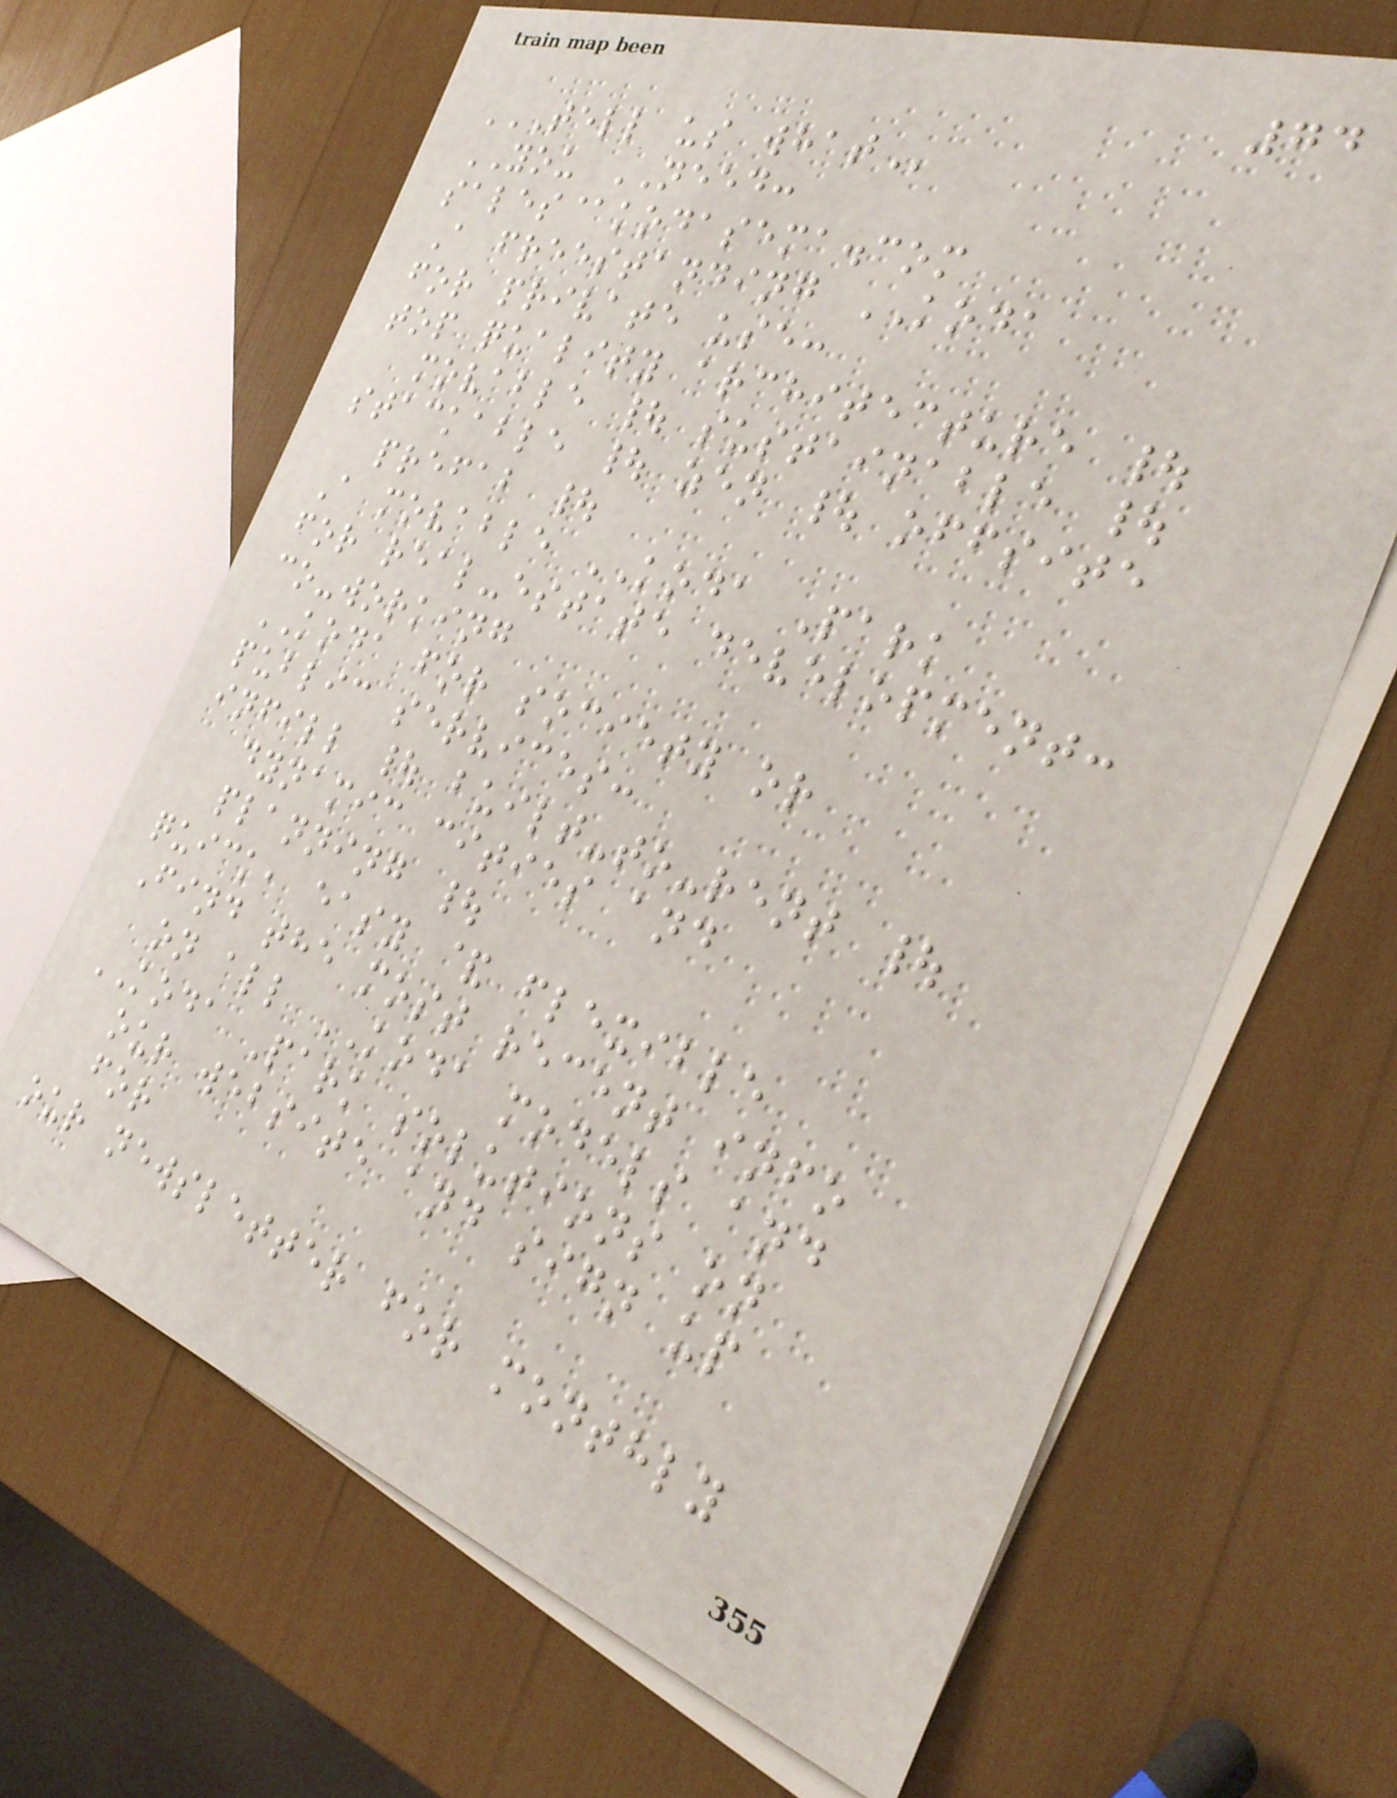74
TELL US WHAT
YOU NEED:
sales@kodasema.com
A freestanding KODA
for private use:
top quality architecture |
movable | sustainable |
stackable | zen | offsite
prefab |
A movable KODA Park
for real-estate development:
co-working
KODA for society or
public services:
infill | built-to-rent |
dynamic cities and
planning |
quick, easy & flexible
Find the most recent info
on all KODA models and
KODA Park solutions on
our website and sign up
for
our newsletter for monthly
